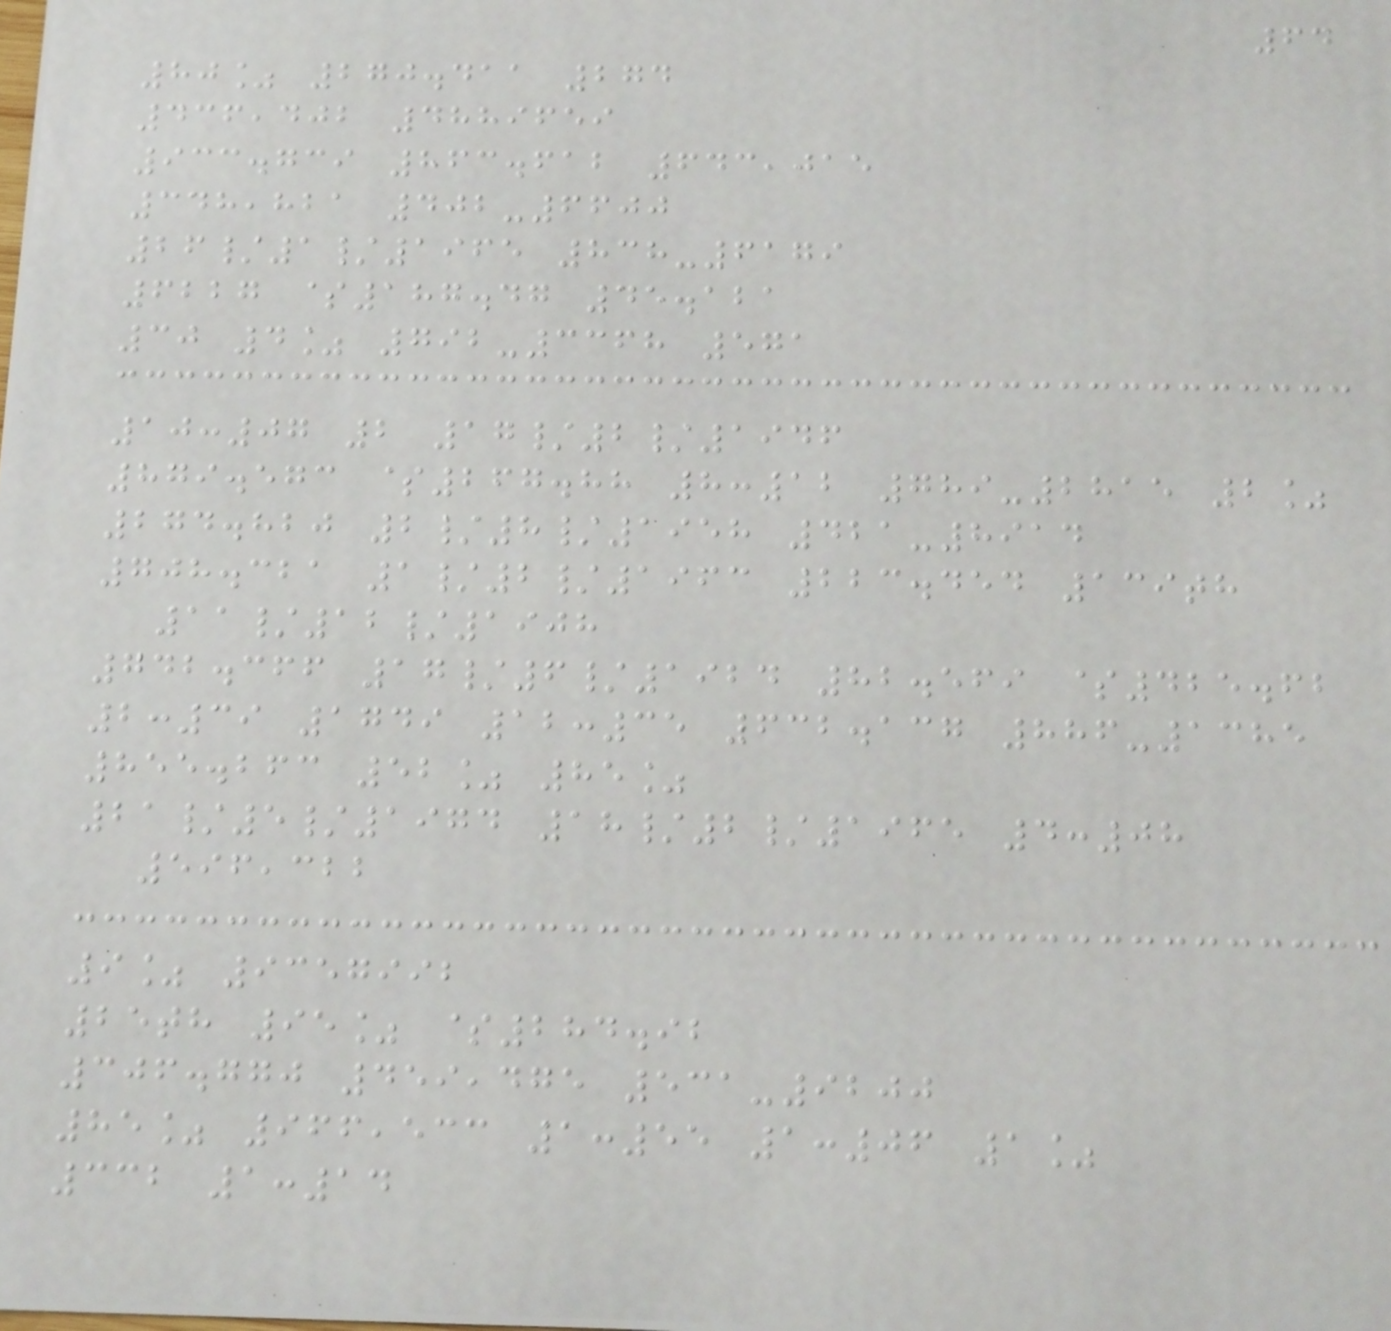64
80% 270.411 274
436,402 4889659
933.739 863.612 643,015
348,821 402-6600
26/1/1965 838-6179
6227 $187.47 45.121
30 4% 792-3368 571
10:07 2 17/2/1946
879.573 $267.88 8:12 789-2815 2%
274.820 2/8/1958 421-8914
708.321 1/2/1963 223.454 139th
11/12/1908
742.366 17/6/1924 82.569 $425.62
2:39 1749 12:35 632.137 886-1385
855.263 52% 85%
21/5/1974 18/2/1965 4:08
596,322
9% 9357992
25th 95% $284.92
306.770 459,475 531-9200
85% 966,533 1:55 1:06 1%
332 1:14
